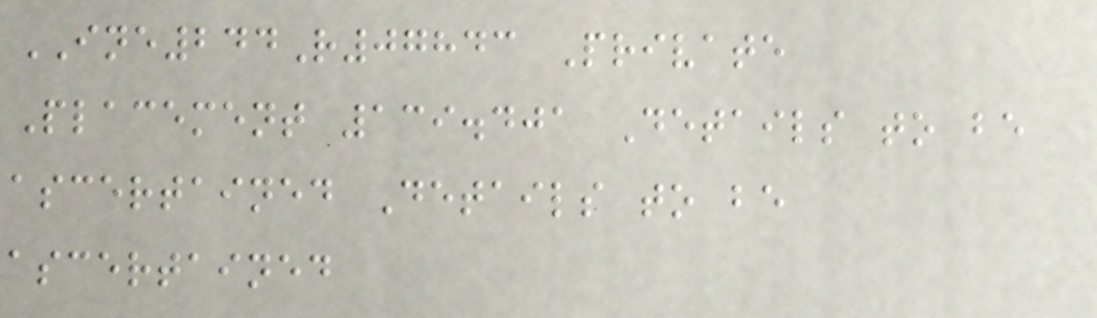INE244R07843 Private
Placement 139.401 Details to be
ascertained Details to be
ascertained
